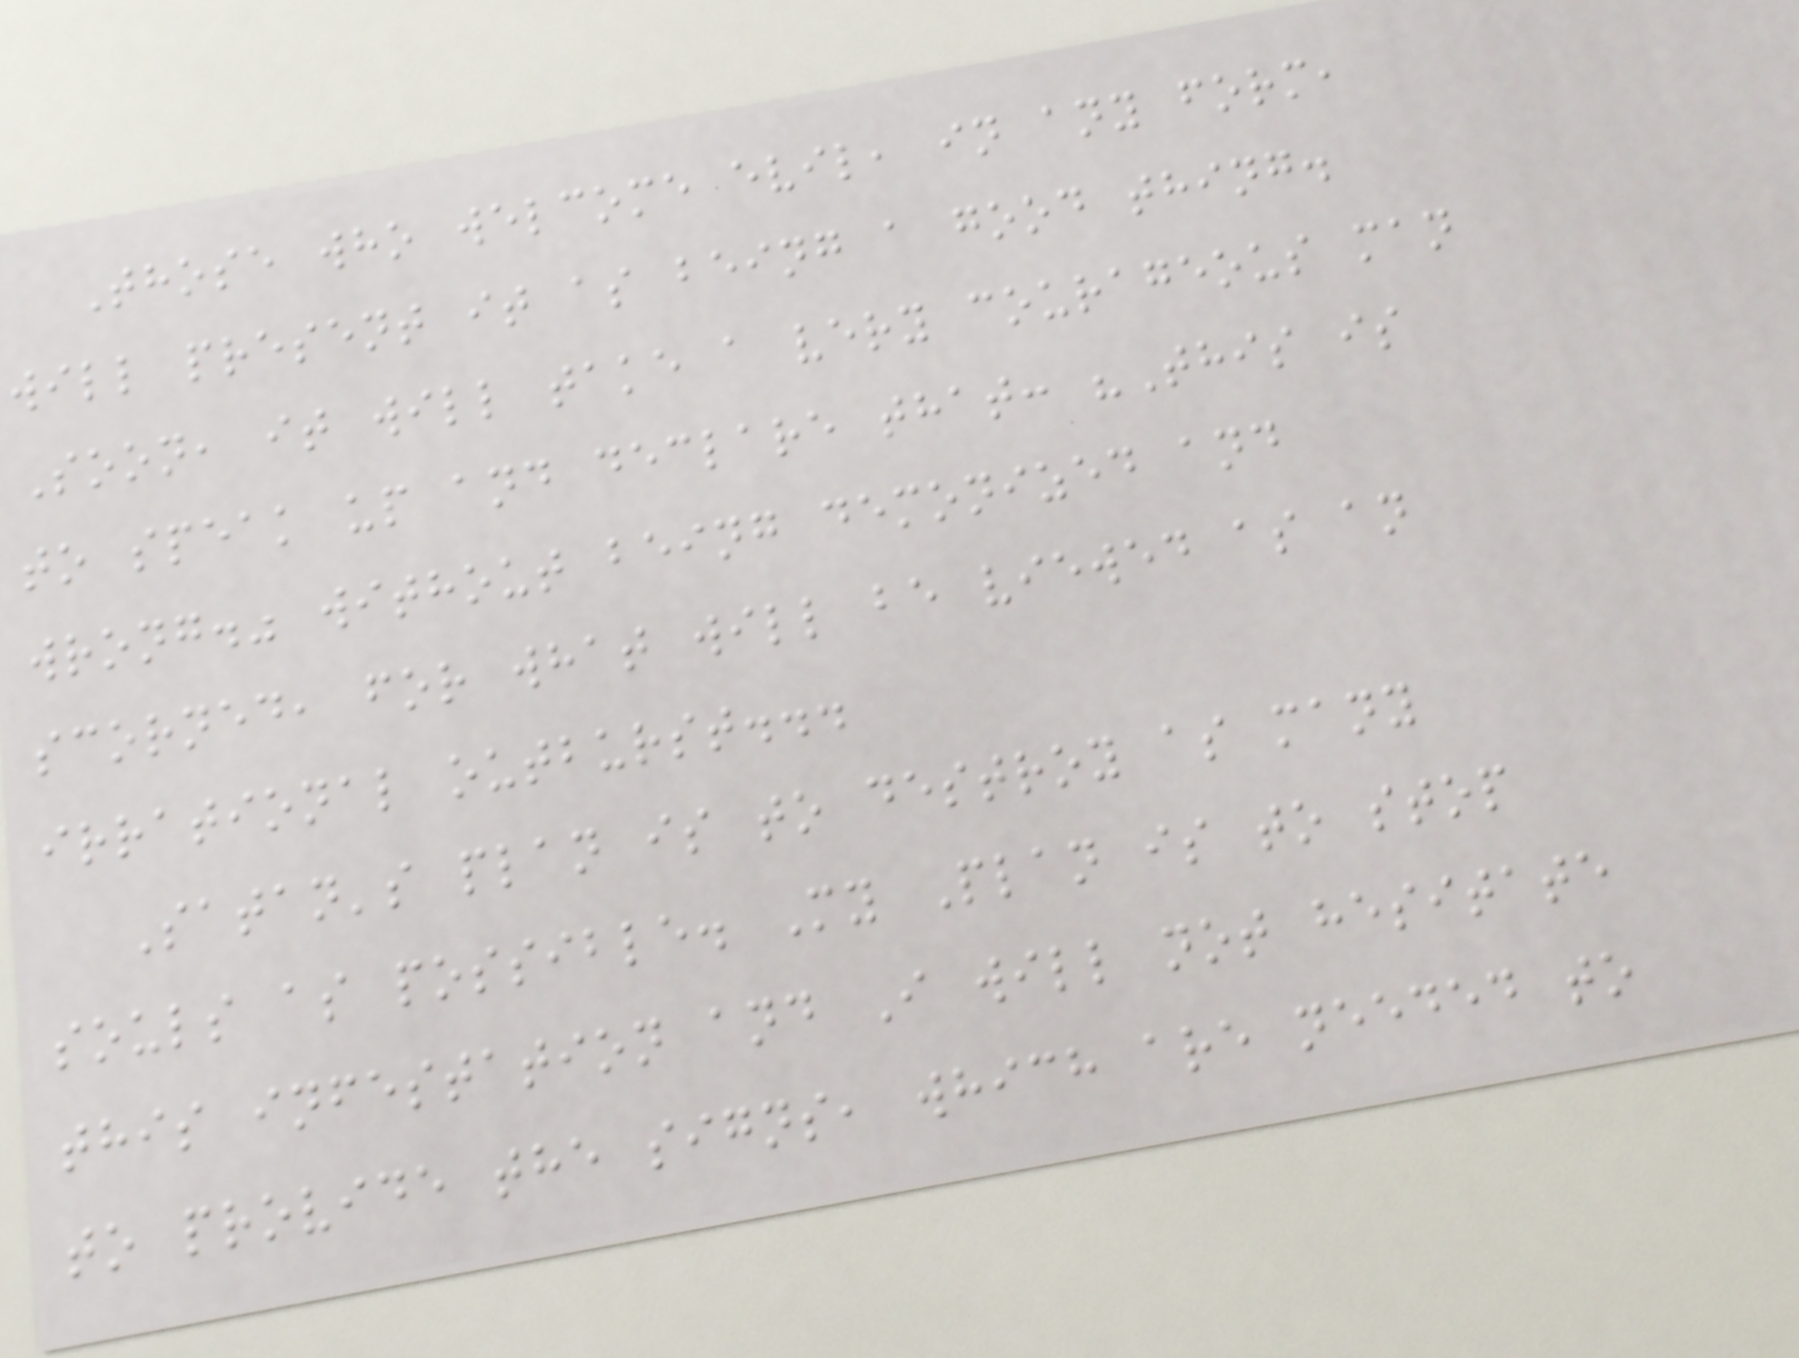Those who welcome evil, in any form,
will present it as being a good thing.
Soon, it will take a very courageous man
to speak up and declare that: "This is
wrong." without being demonized and
scorned, for what will be viewed as an
irrational outburst...
Satan's plan is to destroy as many
souls as possible. My Plan is to stop
this infestation and I will not hesitate
to provide the signs, which are needed to
